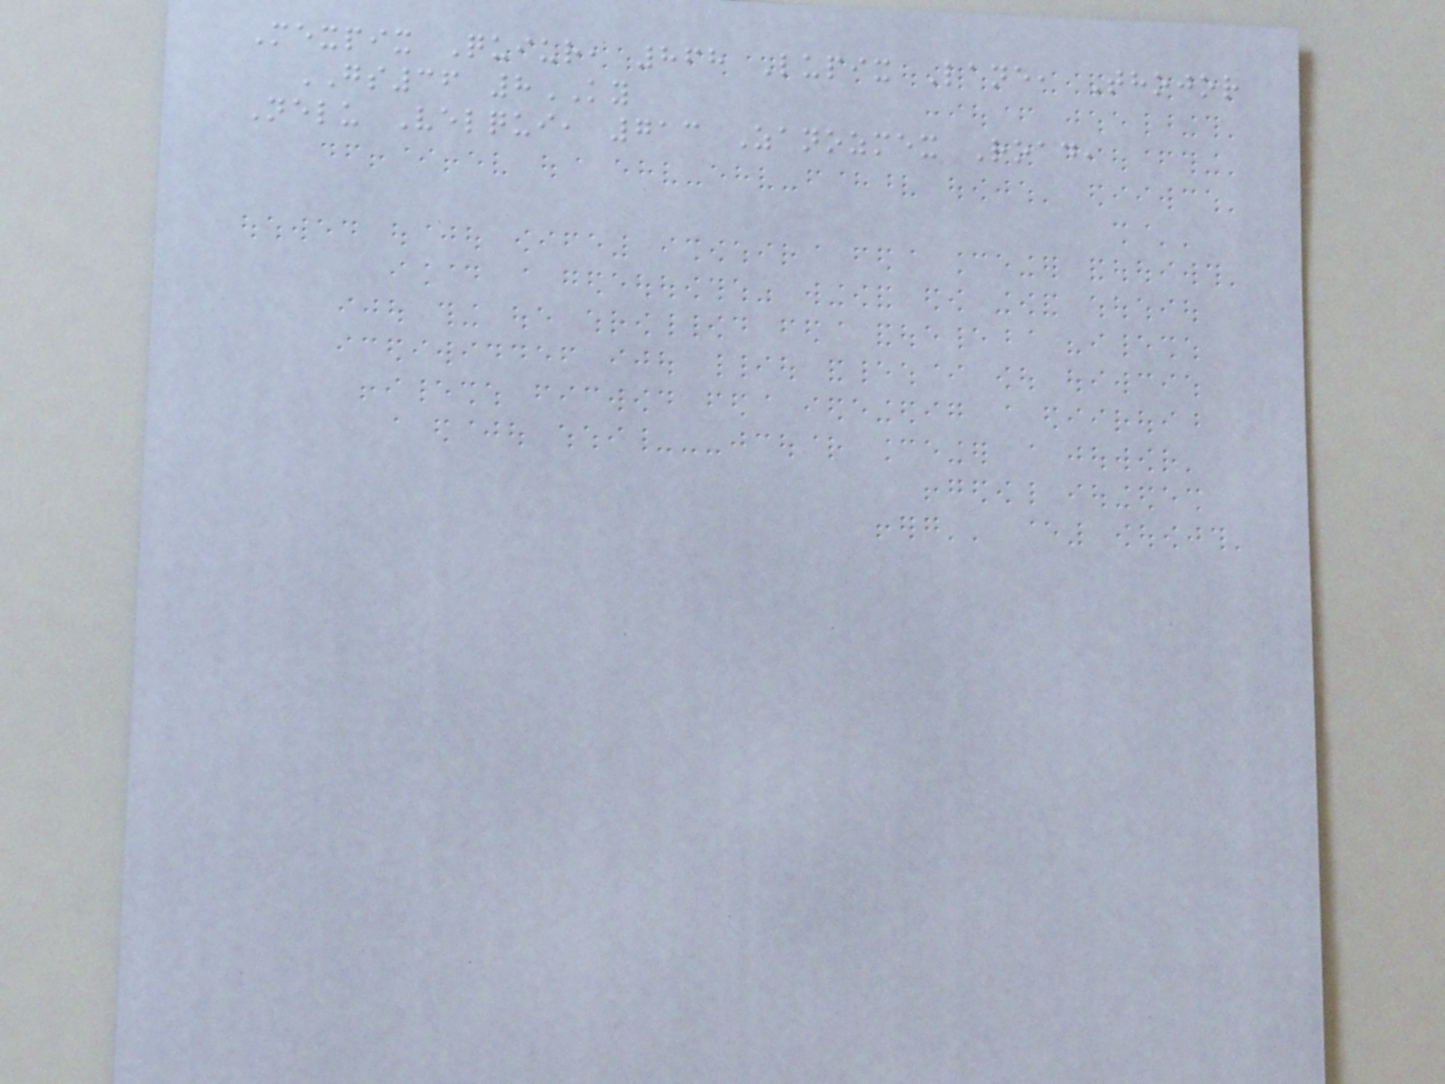Mexpix Quiur, 868 Lupix Lane, Thojor
GS36 8KY
Nelu Velqui, 713 Zanozmex Road,
